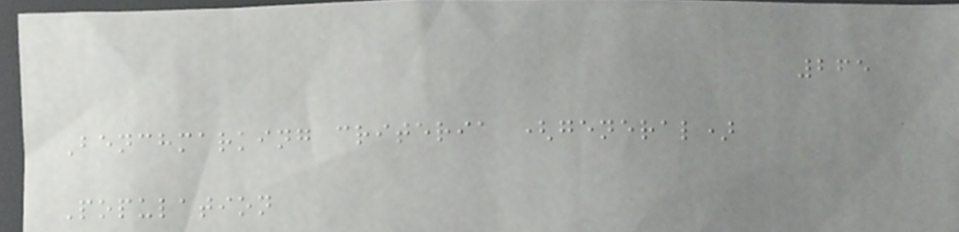265
Benchmarking criteria (general)
Population
